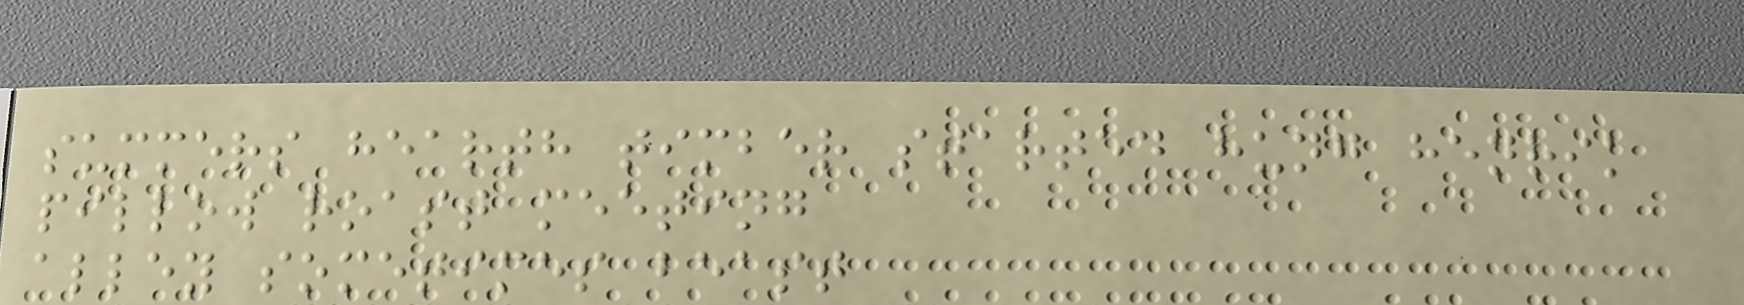summers hearth timber started hung henrik
pillow roast meeting
alley sometimes beast
